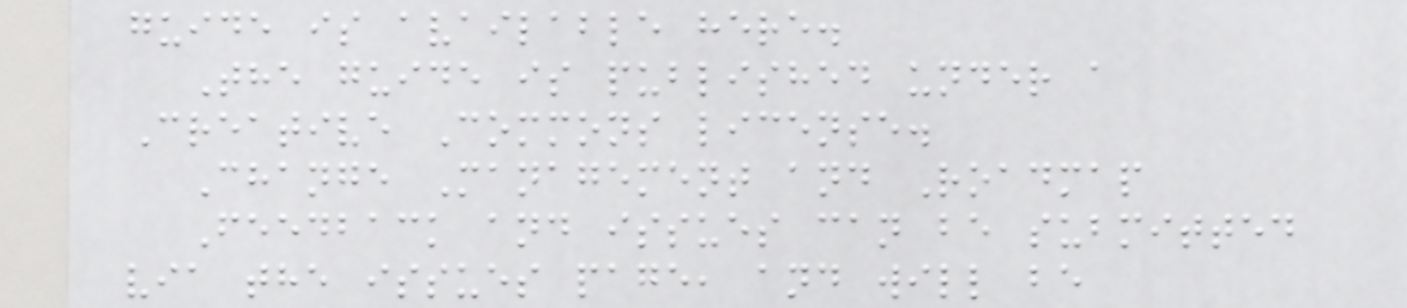guide is available here.
The guide is published under a
Creative Commons license.
Change Management and Roadmap
Feedback and issues can be submitted
via the issues page, and will be
